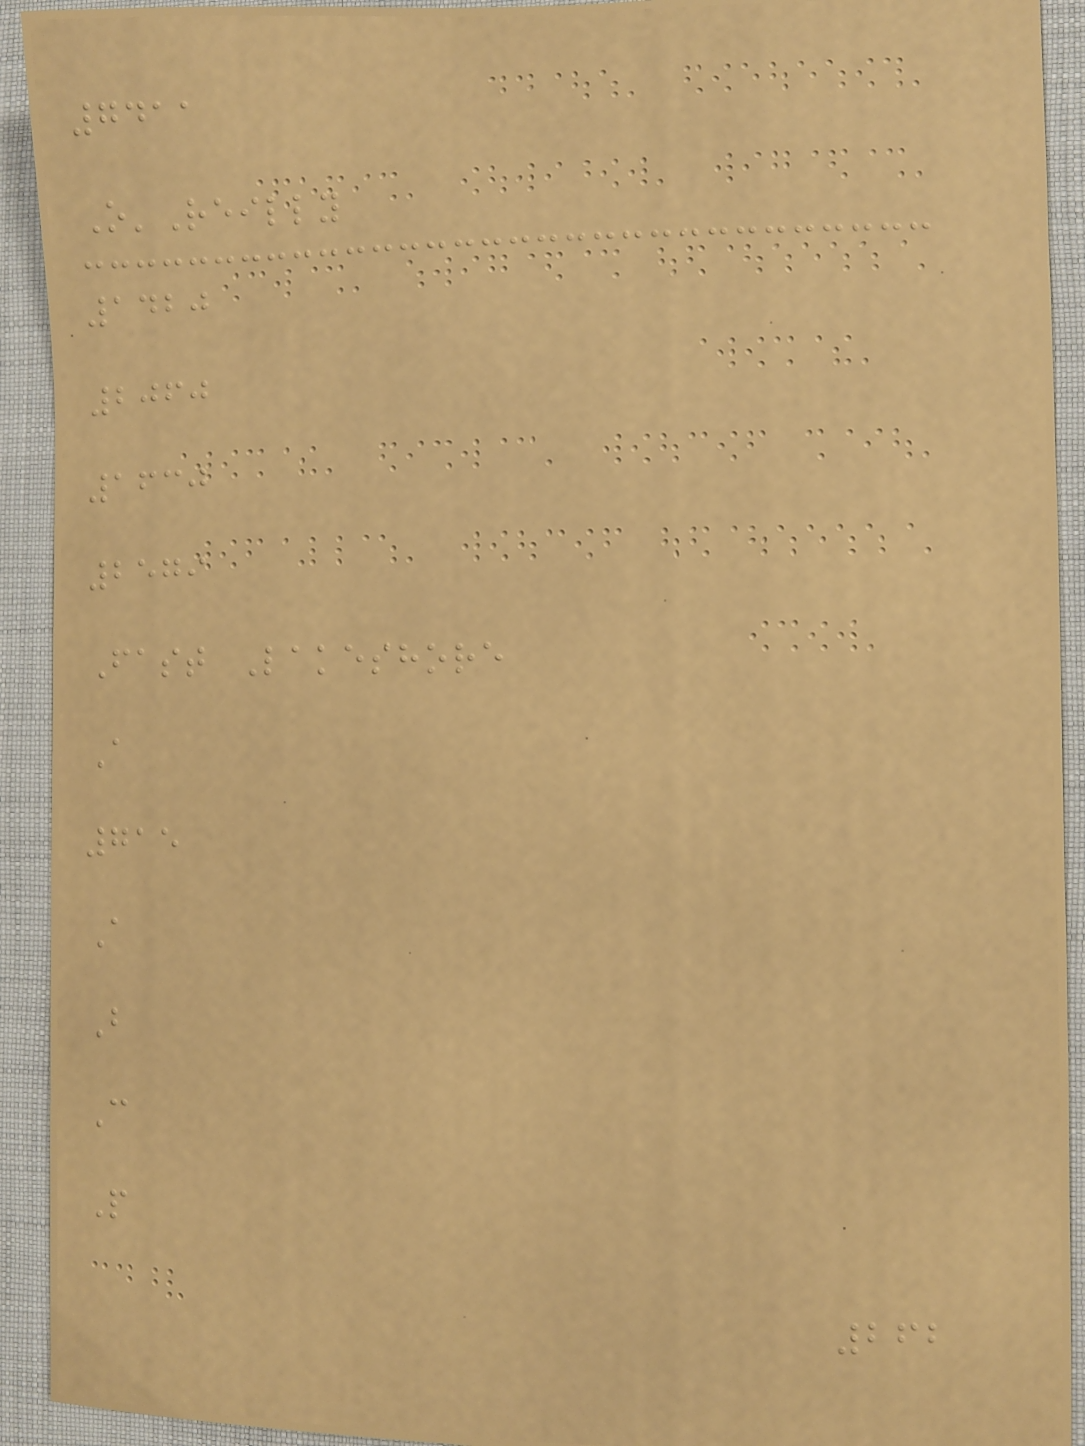7411
O'Reilly
1420
2060
1630
2579
Fast Lakeshore
A
715
A
B
C
P
262
